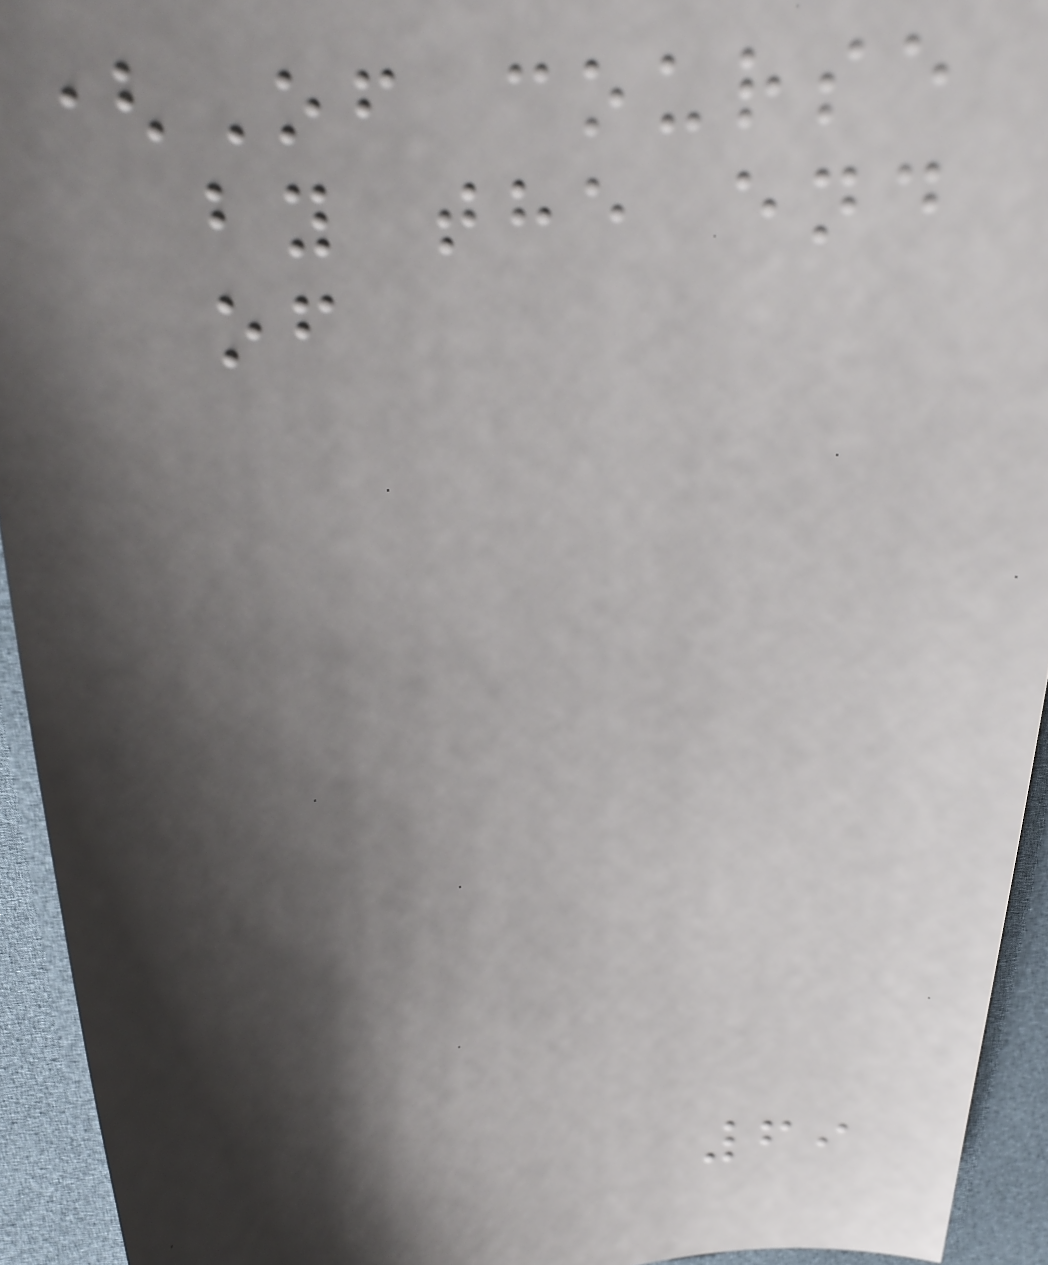(Of course
by the end
of
69
